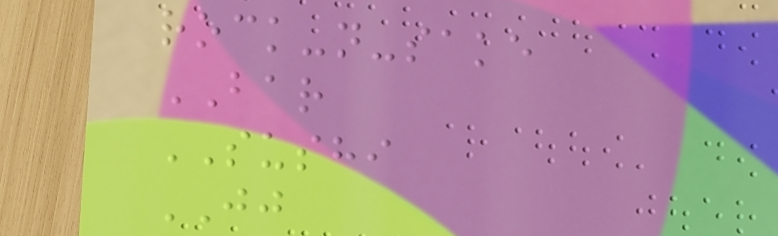rock-n-sake
BAR
SUSHI
JJ
